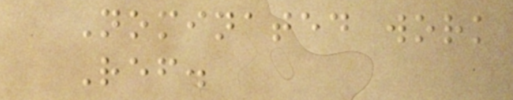Nominated work
Ref.
